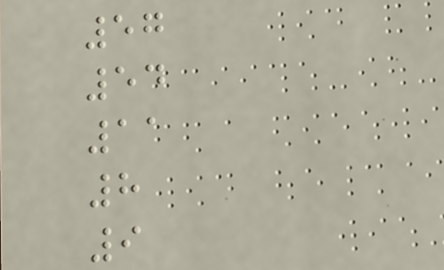57
54
11
8
9
